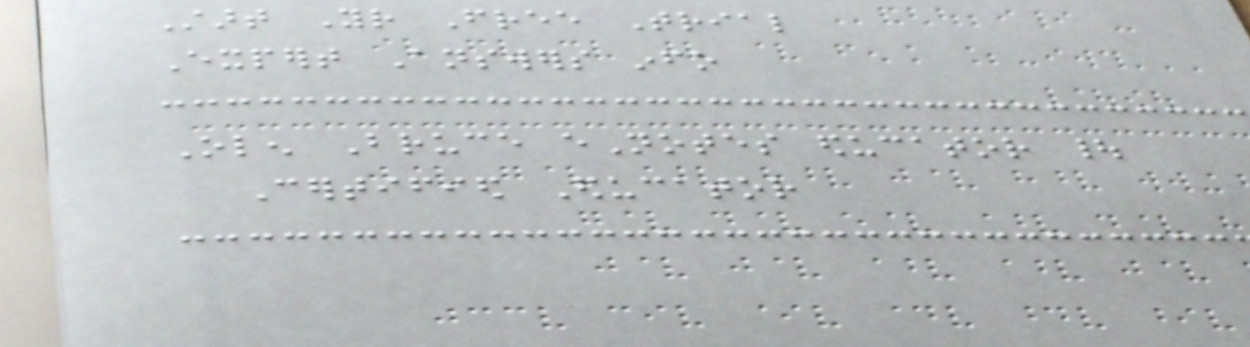Start Your Free Trial
Expert Answers info
Olen Bruce eNotes educator |
Certified Educator
